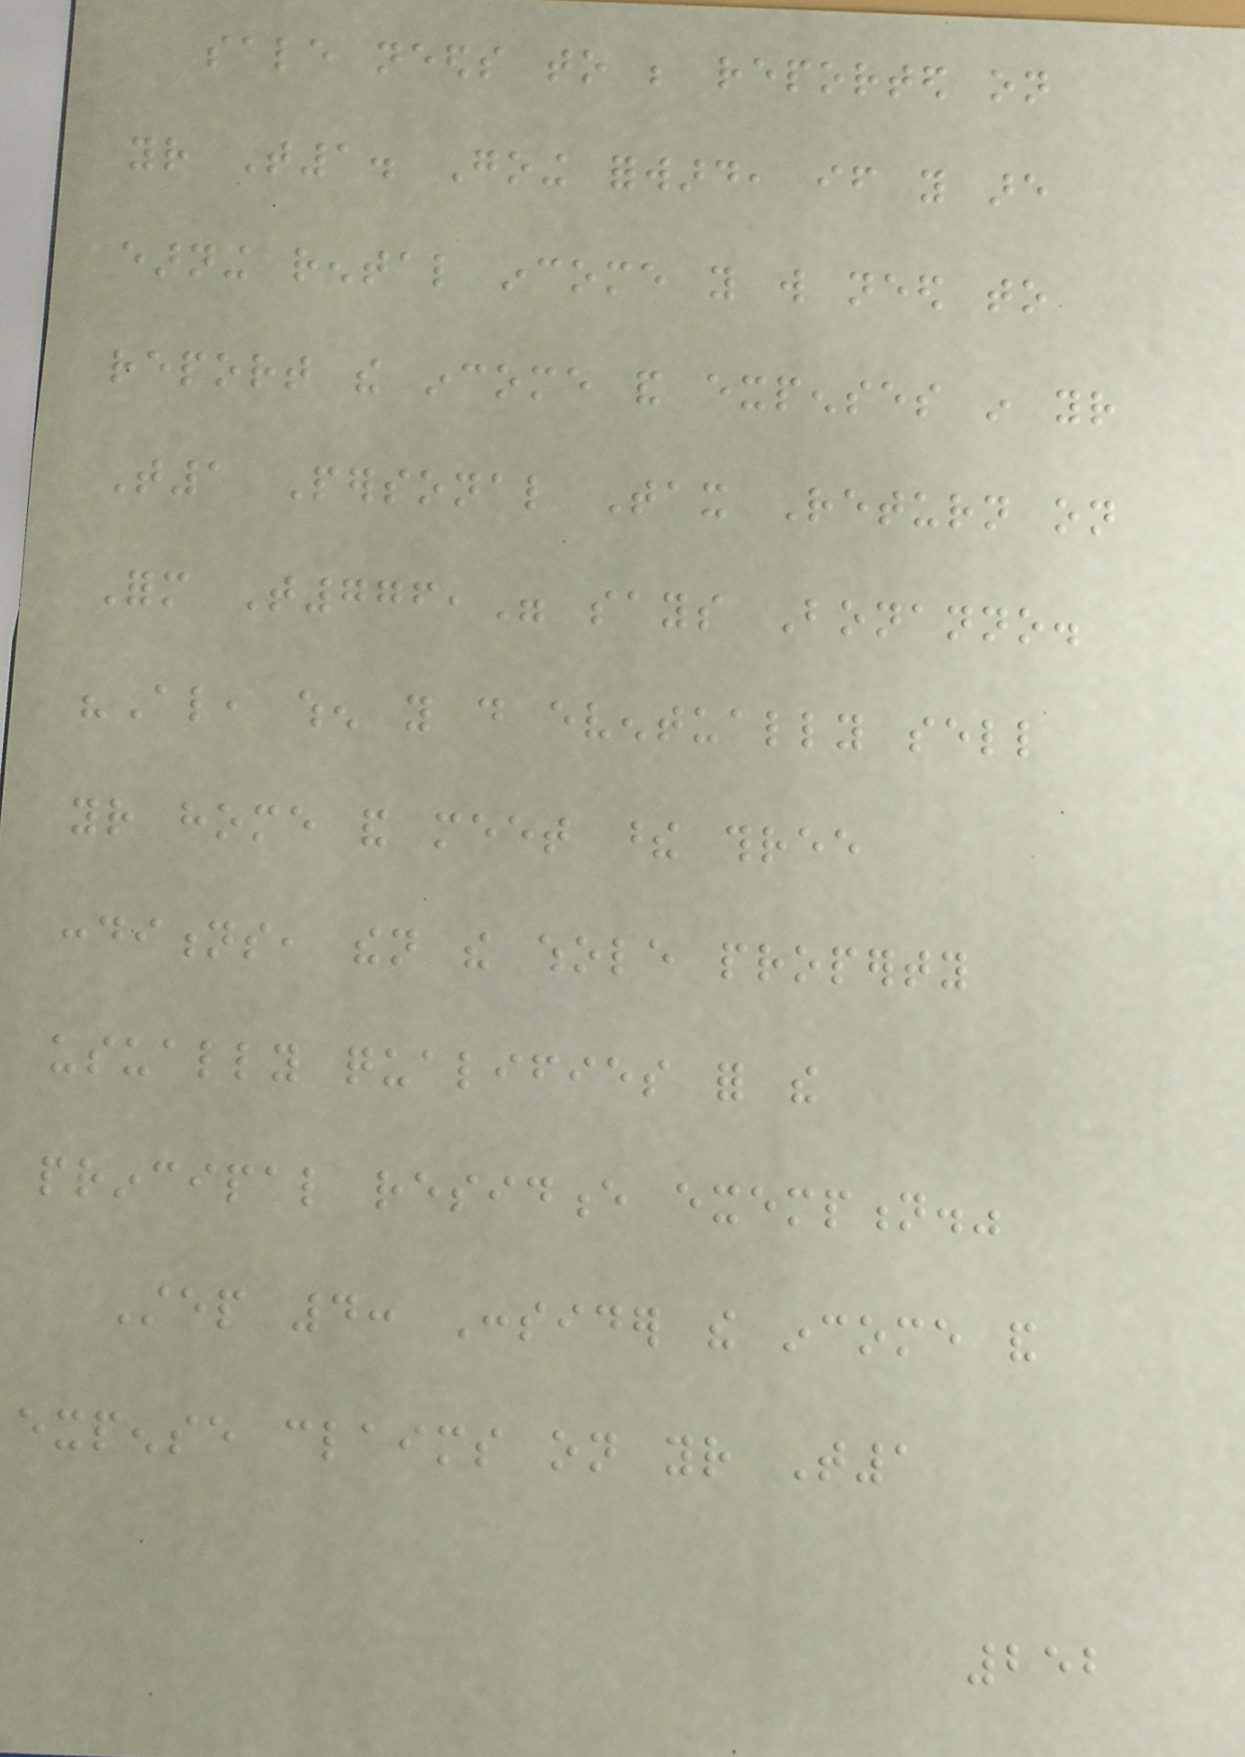sale needs to be reported on
your T1. Going forward, if you are
earning rental income you will need to
report the income and expenses in your
T1 Personal Tax Return on
Form T776," says Bonanno.
"Also, when you do eventually sell
your home and meet these three
conditions, then the whole property
usually qualifies for the
principal residence exemption."
Step 4: Consider the income and
expense claims on your T1
252
